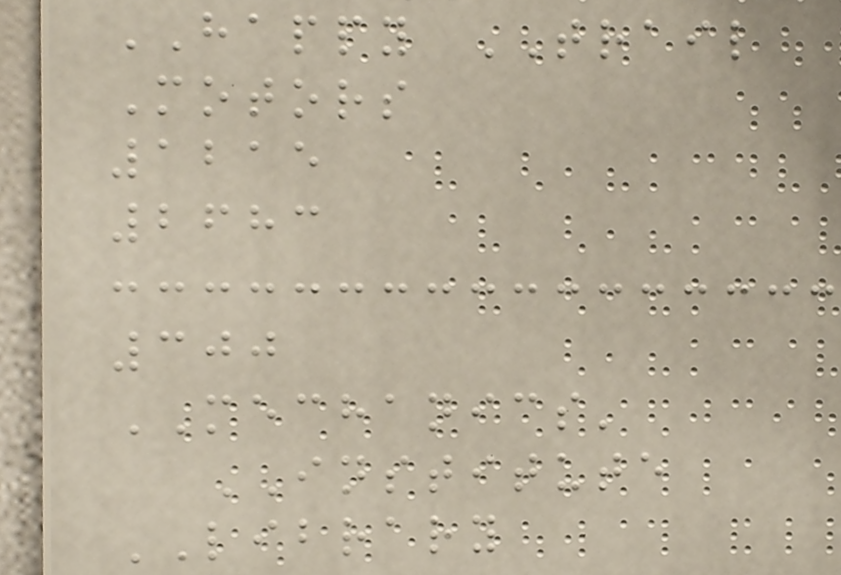HAPPY TRAIL
Motors
1215
2683
300
MECHANICS'
INSTITUTE
LIBRARY
